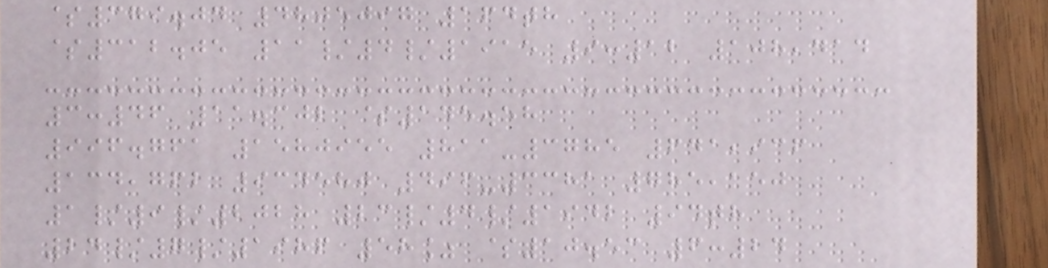$379.04 4805097 164th
$312.05 11/4/1915 9:12 108,414
3:46 11.302 $145.58
996.761 1580955 811-3785 641,936
134,762 934580 496-3381 785,150
1/9/2028 23/4/1942 94th
24/7/1986 58% $10.53 6:24
